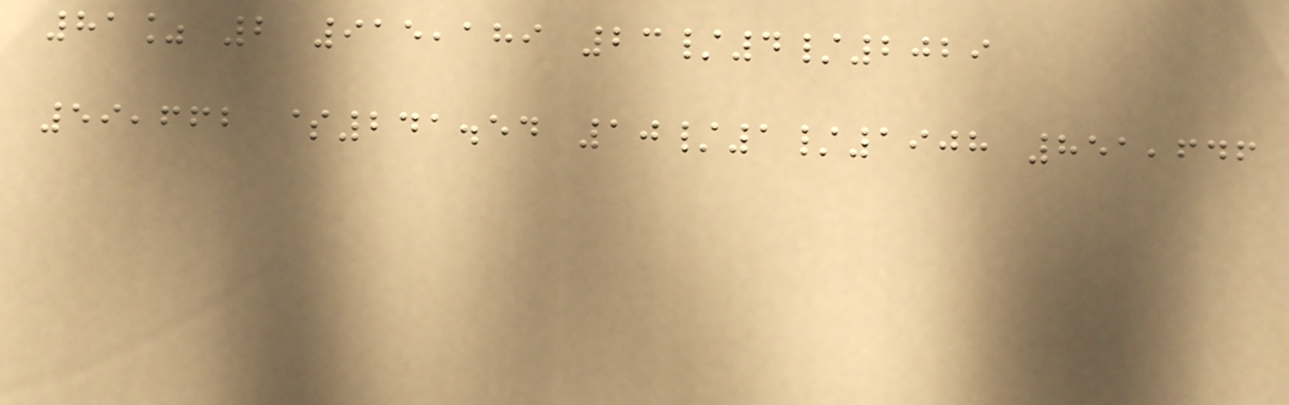81% 2 915,189 23/4/2029
59,662 $241.54 10/1/1908 851,646
